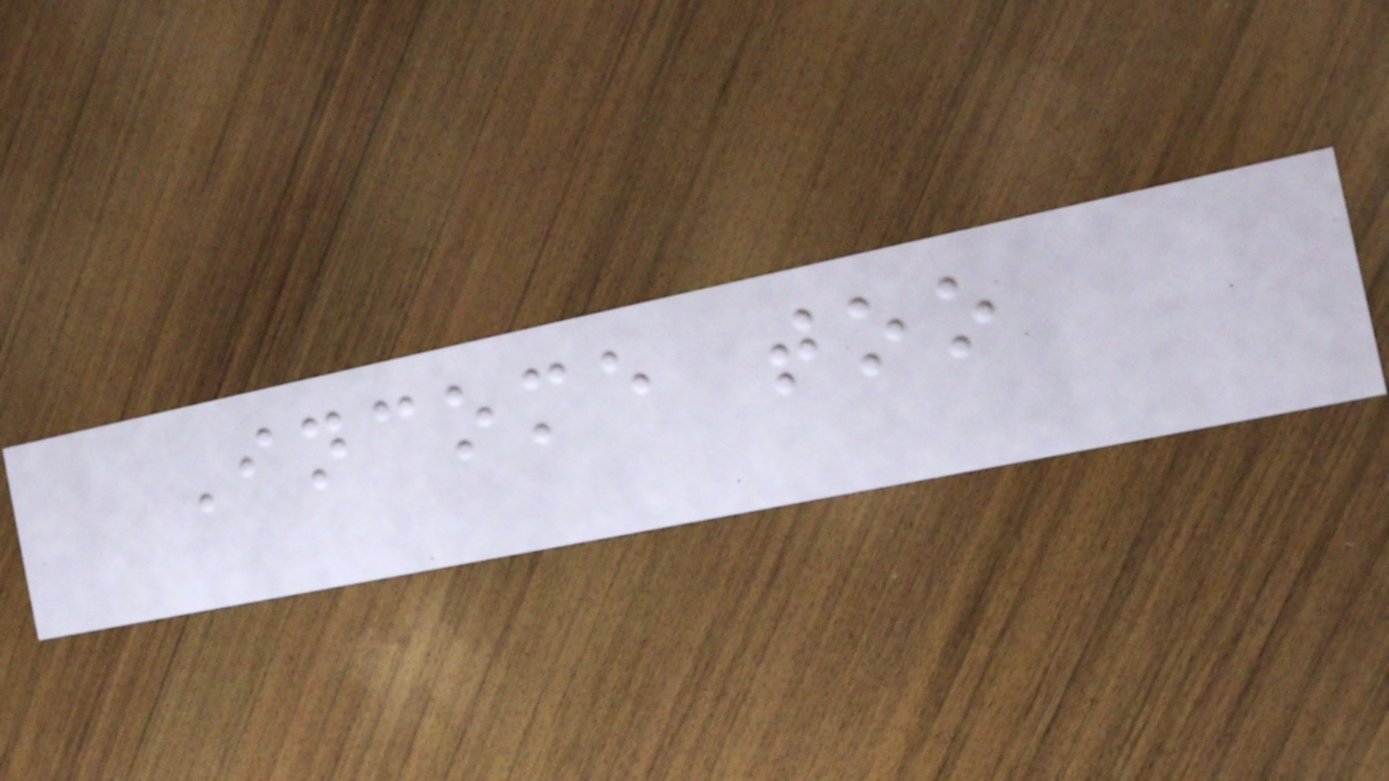Income too
